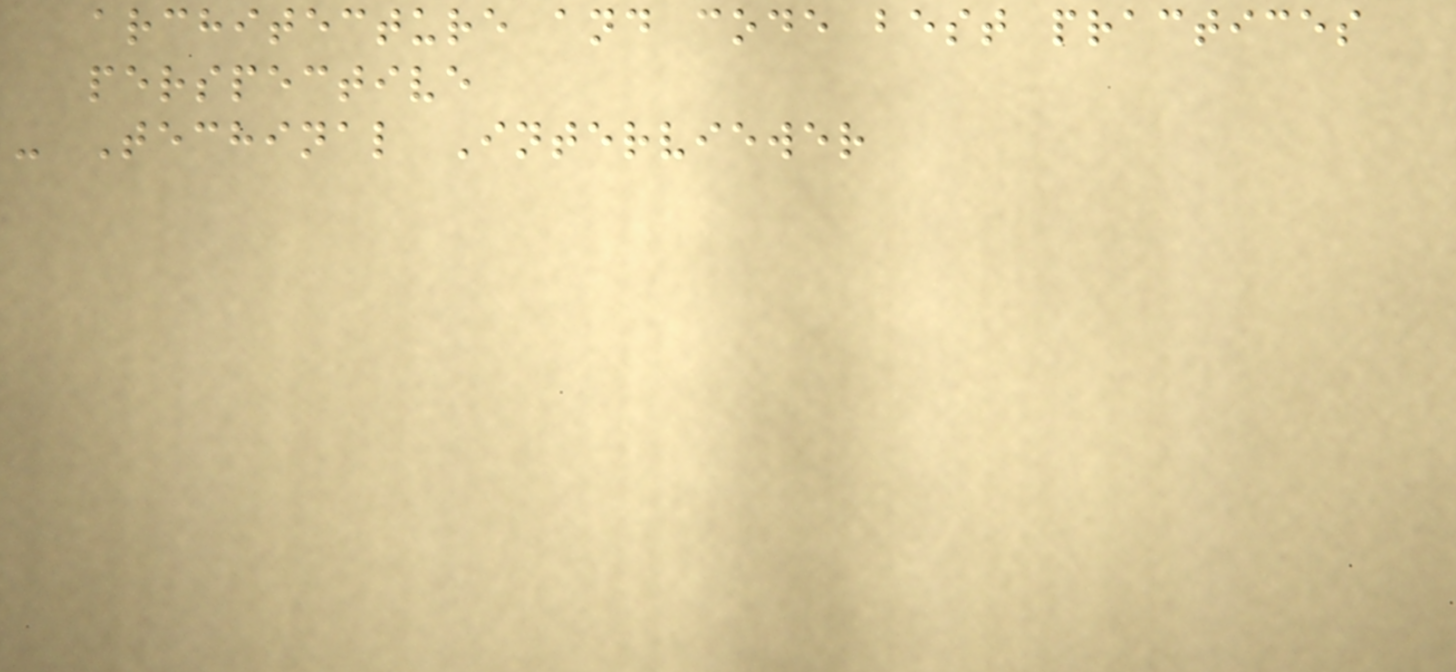architecture and code best practices
perspective
- Techinal Interviewer
